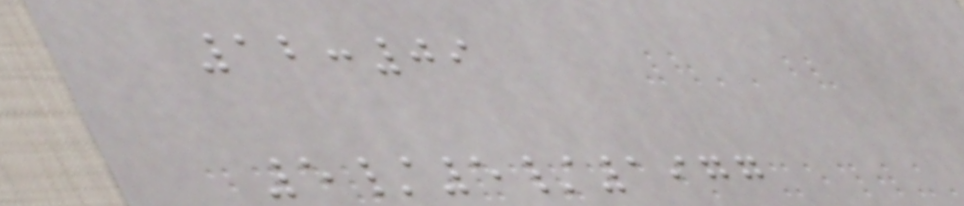12:09
5/5/1977
